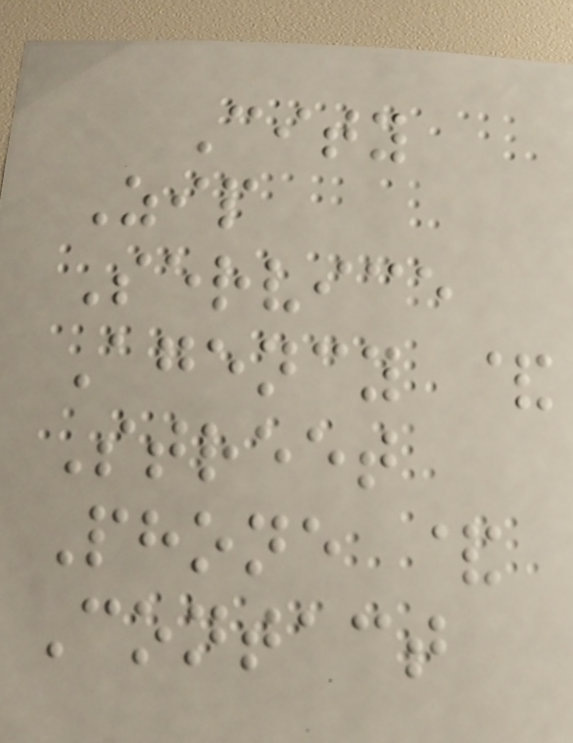City
Zip
Service
Agency &
Street
Phone &
Contact
